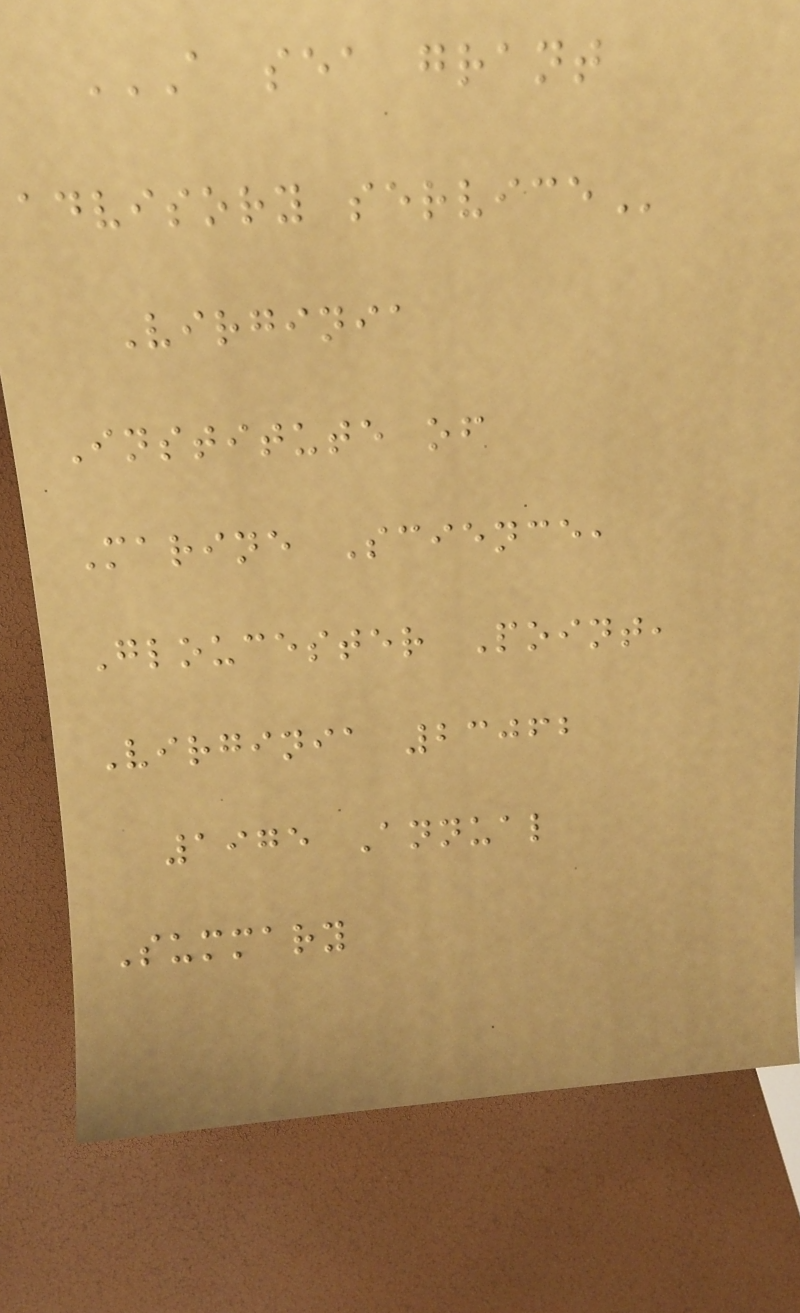A SEA GRANT
ADVISORY SERVICE
Virginia
Institute of
Marine Science,
Gloucester Point,
Virginia 23062
1975 Annual
Summary
